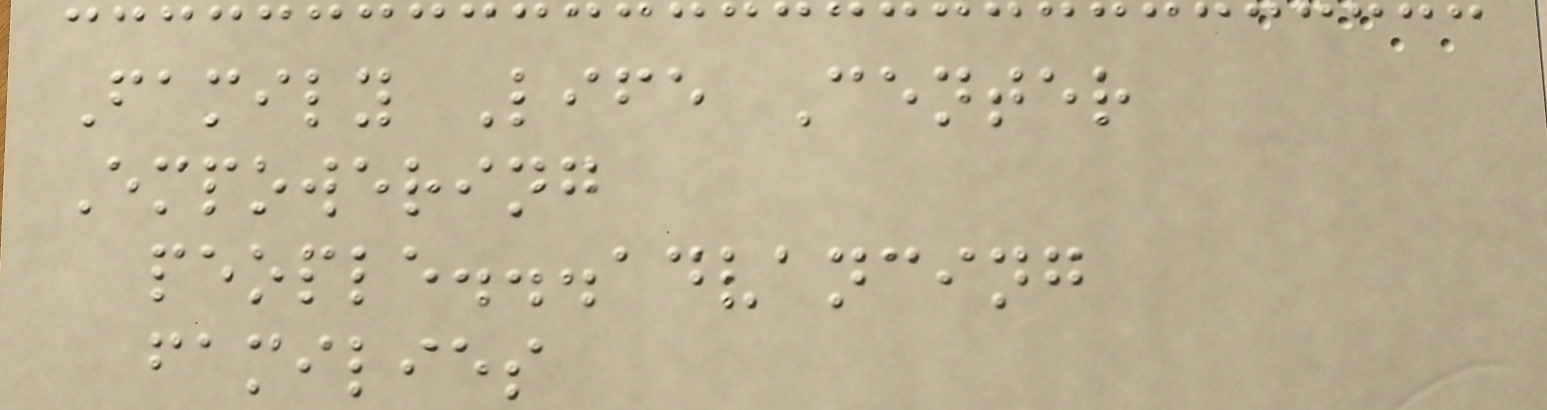Family Life Center
Empowering
people...advancing
families
